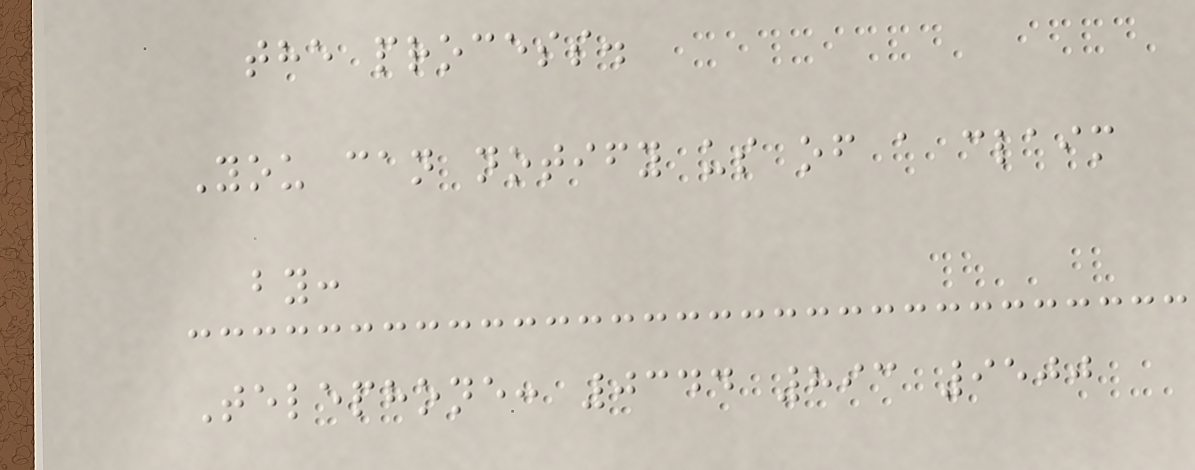the process.
You can notify us of a claim
by:
Telephone: 0344 893 9500
